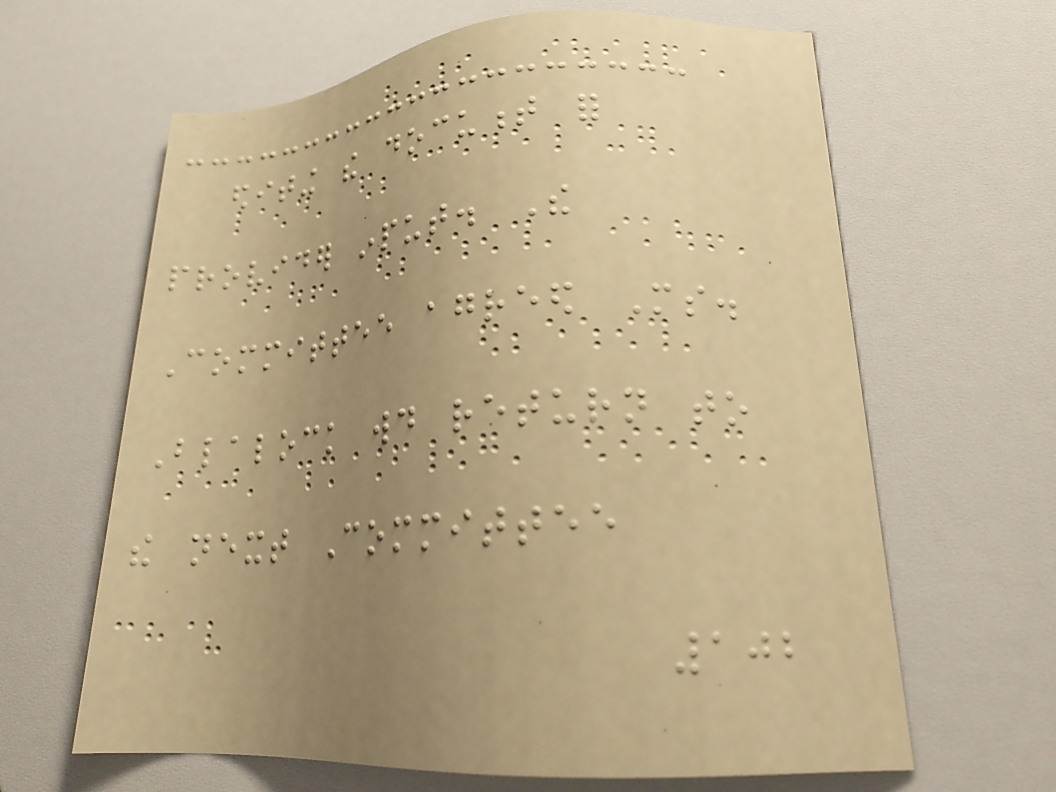editing the document for
provider input. The
Committee agreed Ms.
Blalock would return to
the next Committee
102
